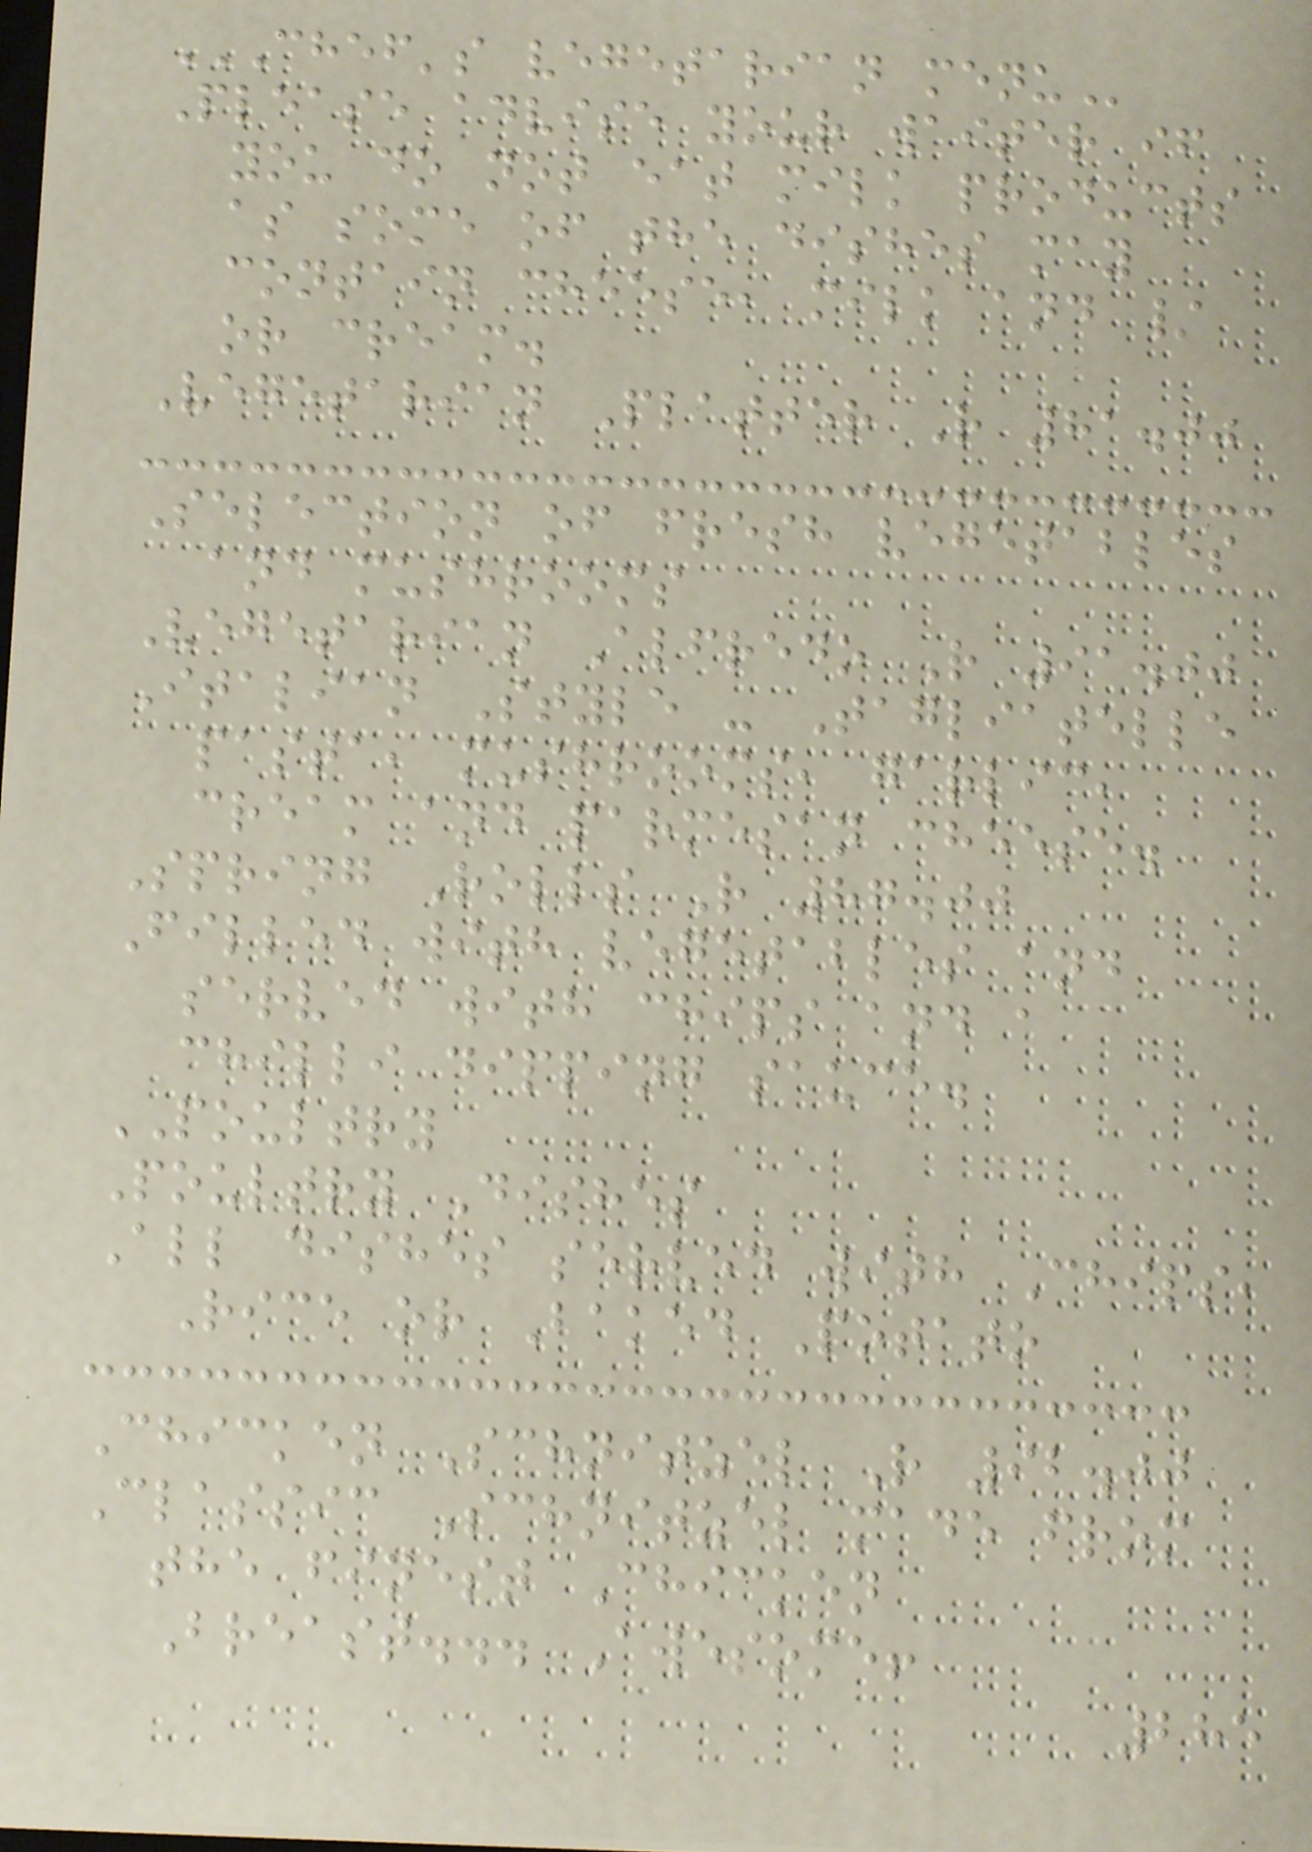CHEF'S VEGETARIAN MENU
Please advise your waiter if
you do not eat milk products
as some of the dishes may
contain cheese, milk and /
or cream.
Vegetarian Platter R 81.00
Selection of fresh vegetables
and mushrooms
Vegetarian Alfredo R 91.00
Italian Style - Tagliatelle
pasta, mushrooms, garlic,
cream and parmesan cheese.
Spring Rolls R 87.00
Filled with vegetables and
served with chips and a
chilli dipping sauce.
POULTRY
Poultry Dishes
All dishes served with Chips,
Rice or Baked Potato
Chicken Schnitzel R 92.00
Classic Schnitzel made from
the finest Chicken
Breast... Awesome!
285
